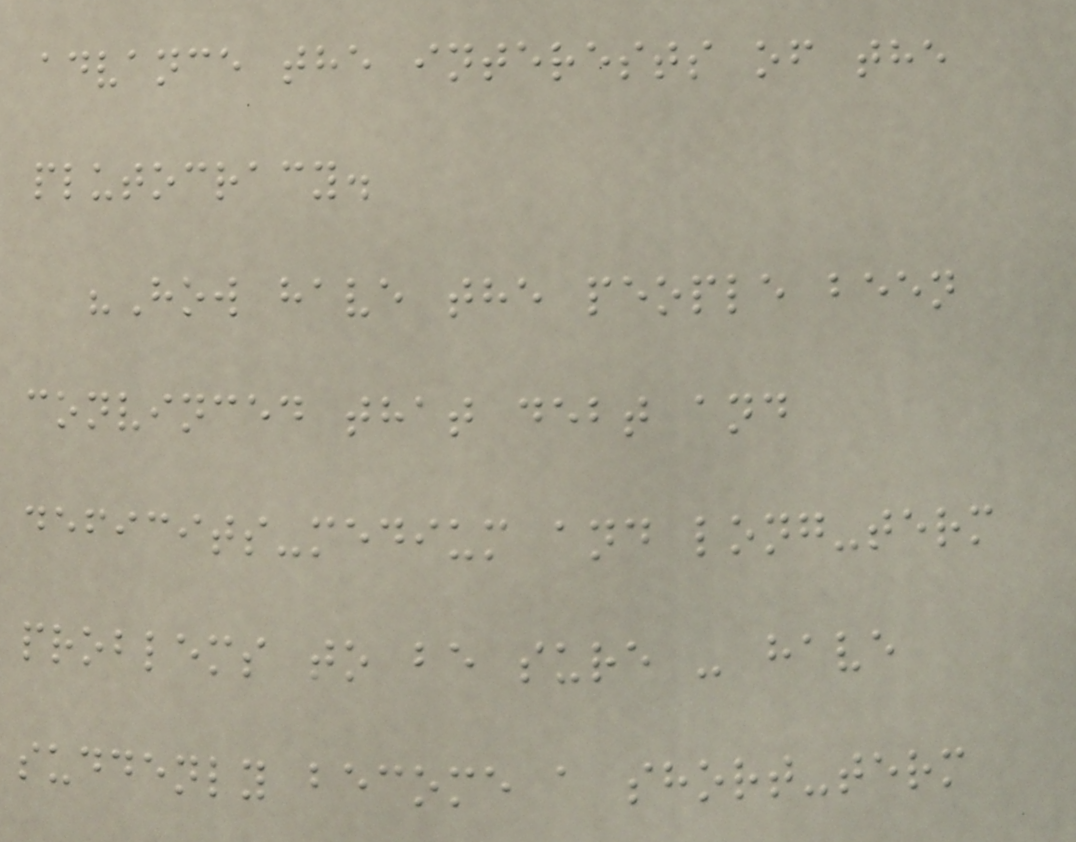advance the interests of the
plutocracy.
"How have the people been
convinced that debt and
deficits-medium and long-term
problems to be sure - have
suddenly become a short-term
